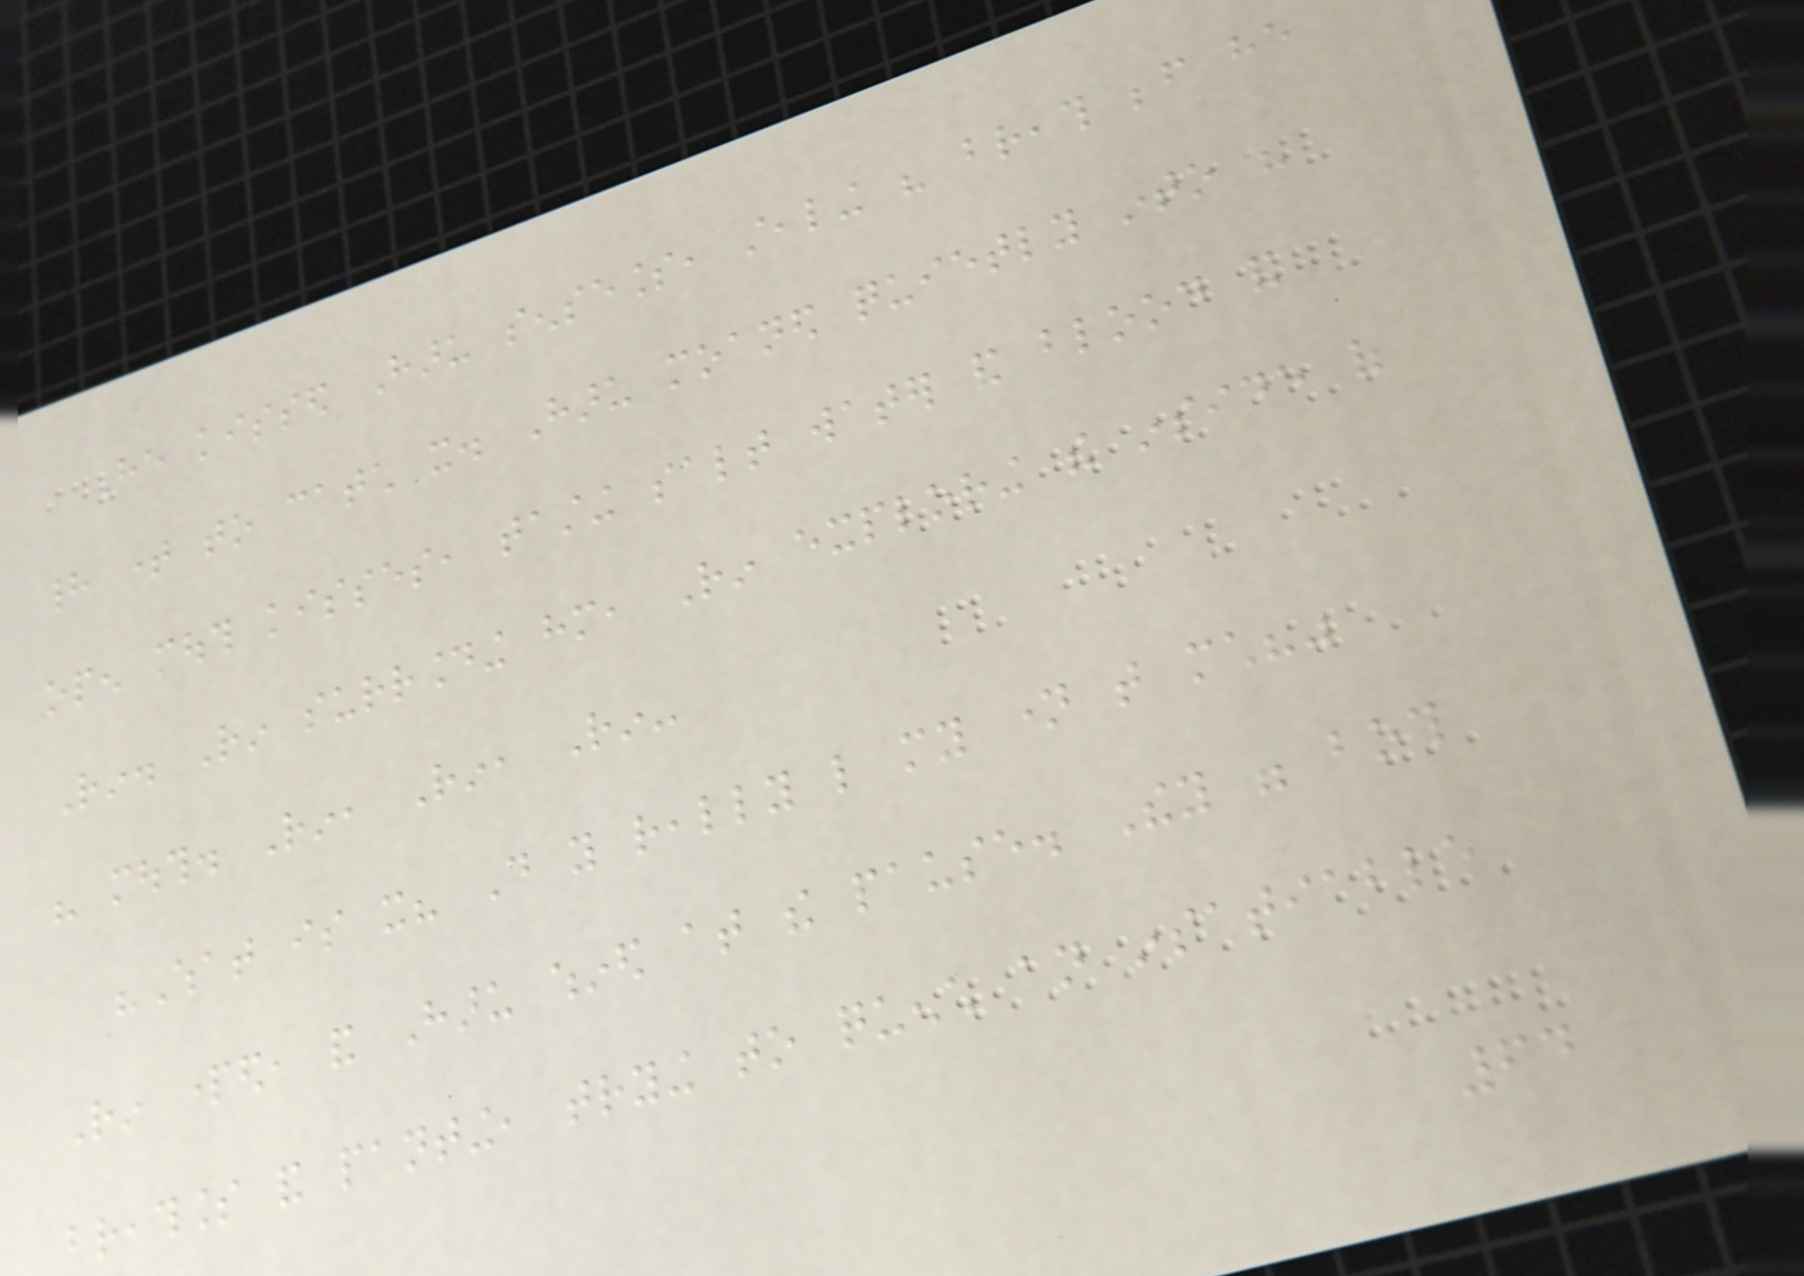He kissed Haru senseless, stealing his breath before he
had time to catch it. Haru moaned quietly into his
open mouth kisses, tasting salt water and blood and
Rin. Rin surrounding him, Rin exploring the inside of
his mouth. Rin, Rin, Rin-
"What is it? Do you really like my name that much?"
Rin parted, and Haru whined at the pause. They were both
breathless and panting, trying to quench an insatiable
64
